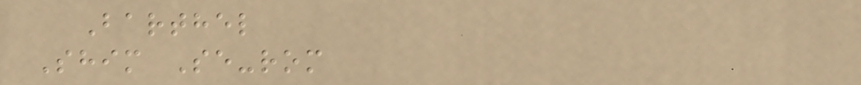Barthel
Shim Se-rom
